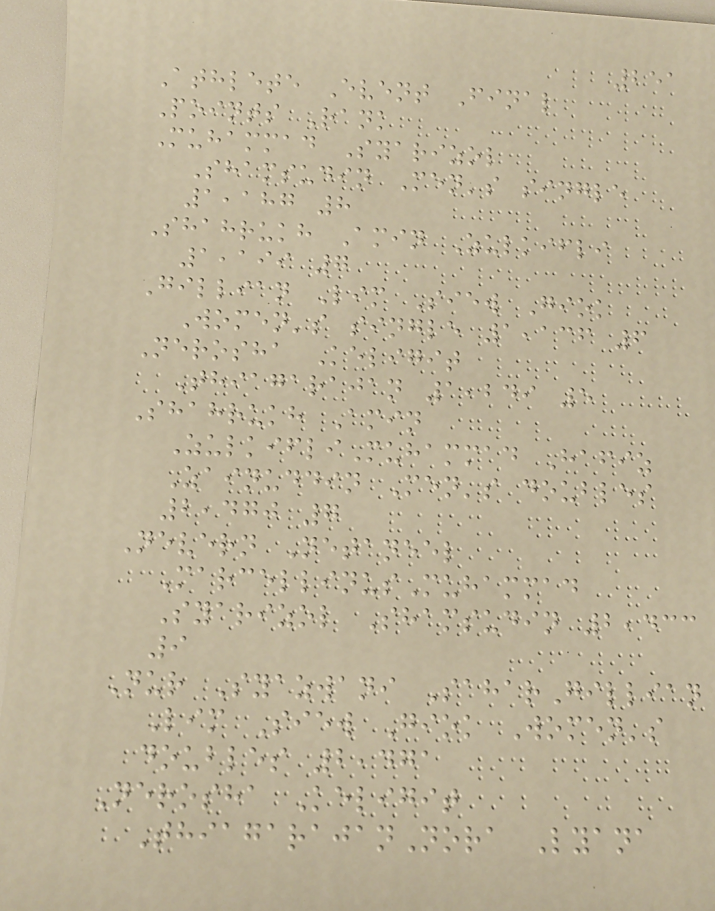251
Athlete Event Final
Points Rank
Muhammad Syarizol
Shamsudin Men's single
1,187 8
Shahrukh Amin Zulkifli
1,199 7
Gillian Lim Siew Giok
Women's single 1,136 6
Nerosha Keligit
Thiagarajan 1,249 5
Shahrukh Amin
ZulkifliMuhammad Hafiz
Zainuddin Men's doubles
2,470 7
Nevern Netaneel
MarcellinusMuhammad
Syarizol Shamsudin 2,433
9
Nur Syazwani SaharGillian
Lim Siew Giok Women's
doubles 2,471
Nerosha Keligit
ThiagarajanNora Lyana
